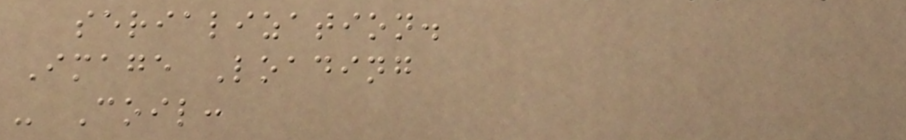serialization.
Image Loading
- Coil:
